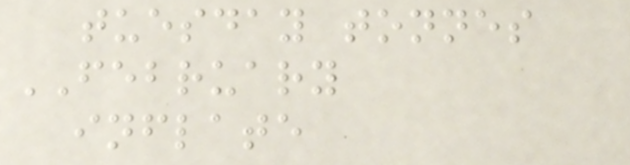tuesday tonnes
FEBRUARY
inflate
